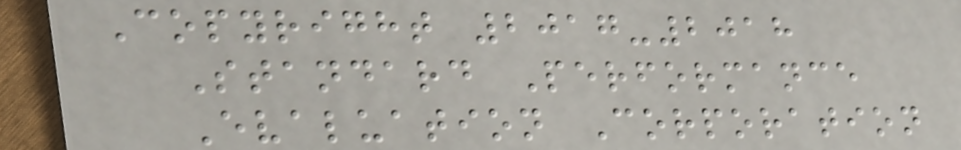Copyright 2017-2018
Standard Performance
Evaluation Corporation
